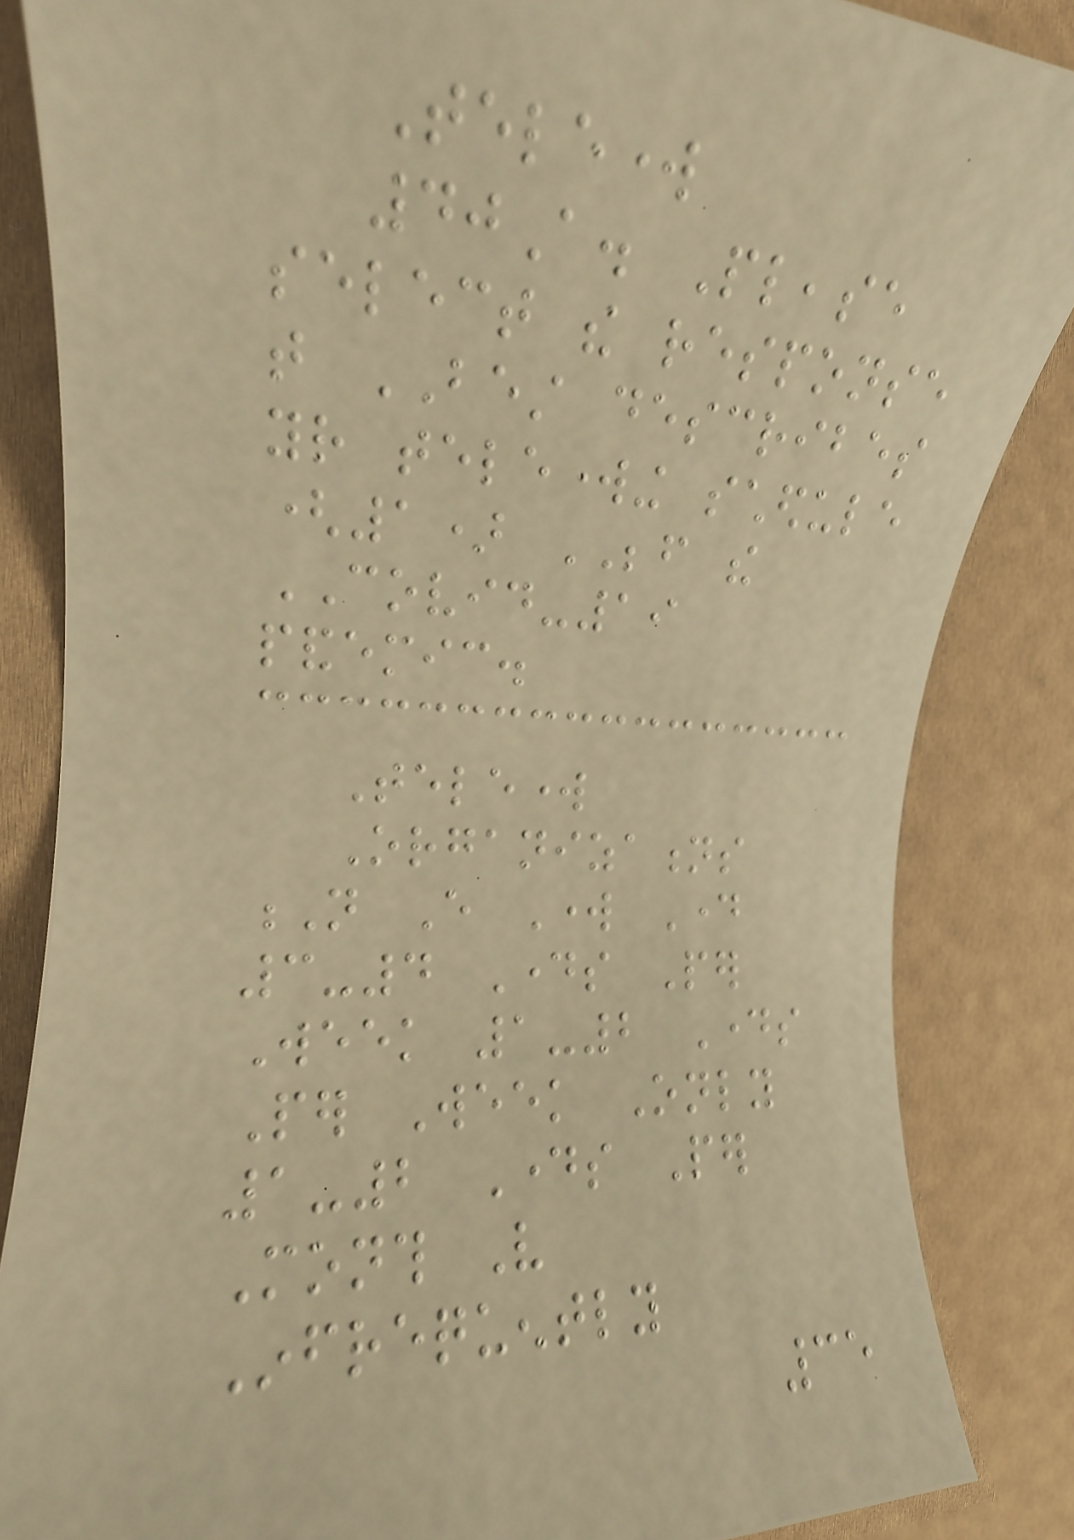Telework
40A. Please
select the response
that BEST describes
your teleworking schedule
(1) BEFORE the
COVID-19
pandemic.
Telework
Organizations
N Every Work Day
3-4 Days Per
Week 1-2 Days
Per Week Only
1-2 Days Per
Month Very
Infrequently
35
